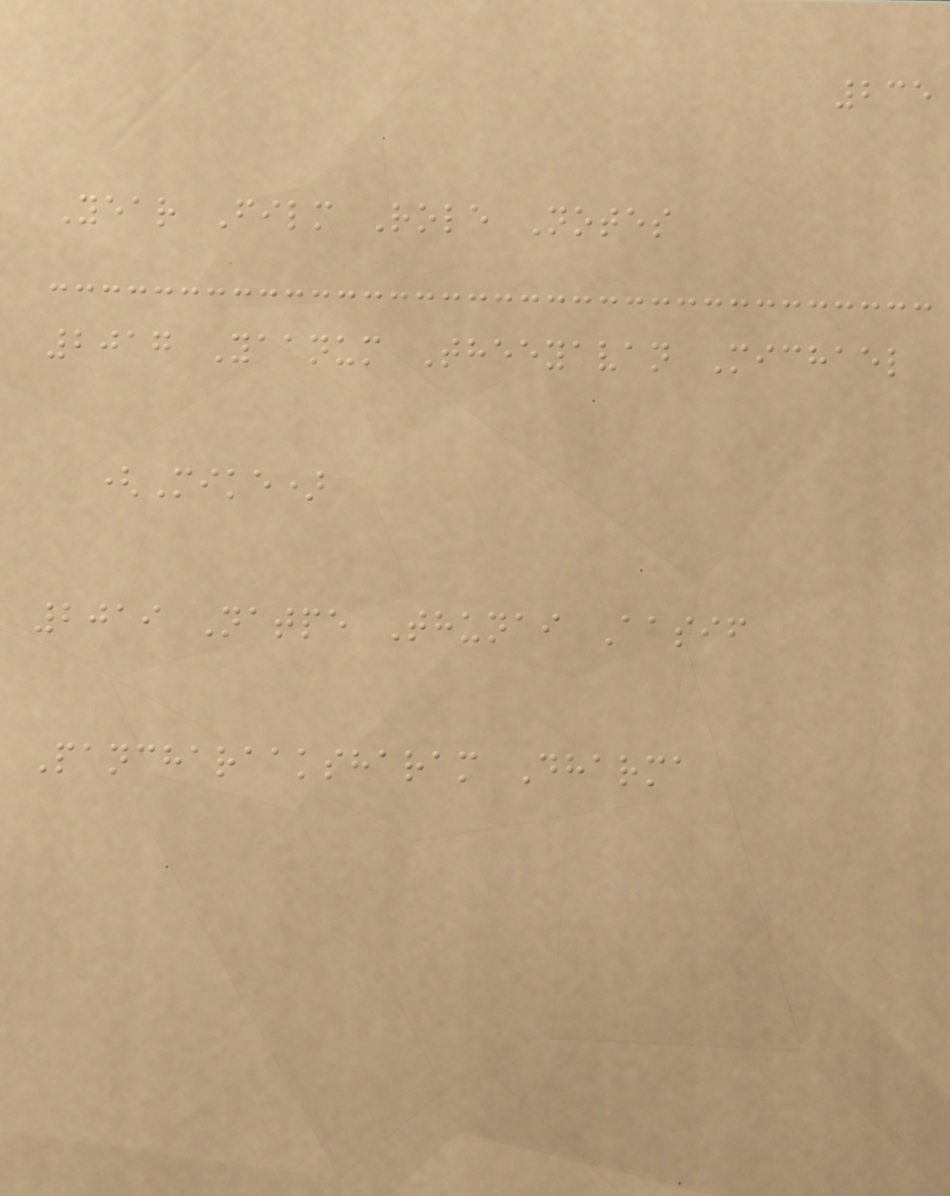235
Year Film Role Notes
2017 Yaanum Theeyavan Michael
(Mike)
2019 Natpe Thunai Aasif
Pancharaaksharam Dharma
